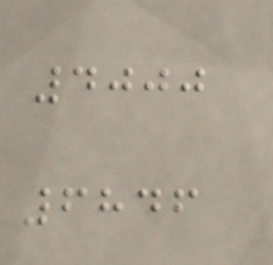4000
6846
